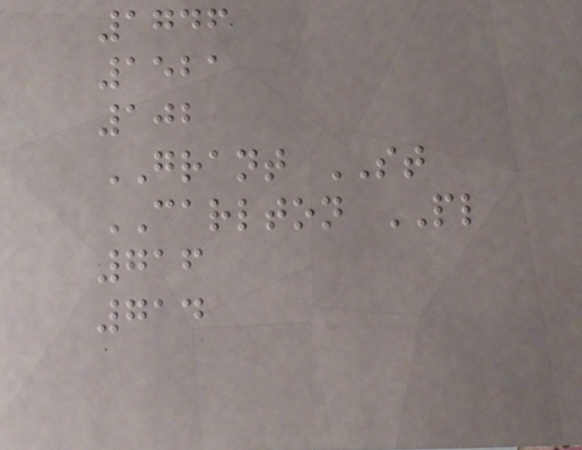1746
1521
102
GRANT ST
CARLTON PL
716
714
